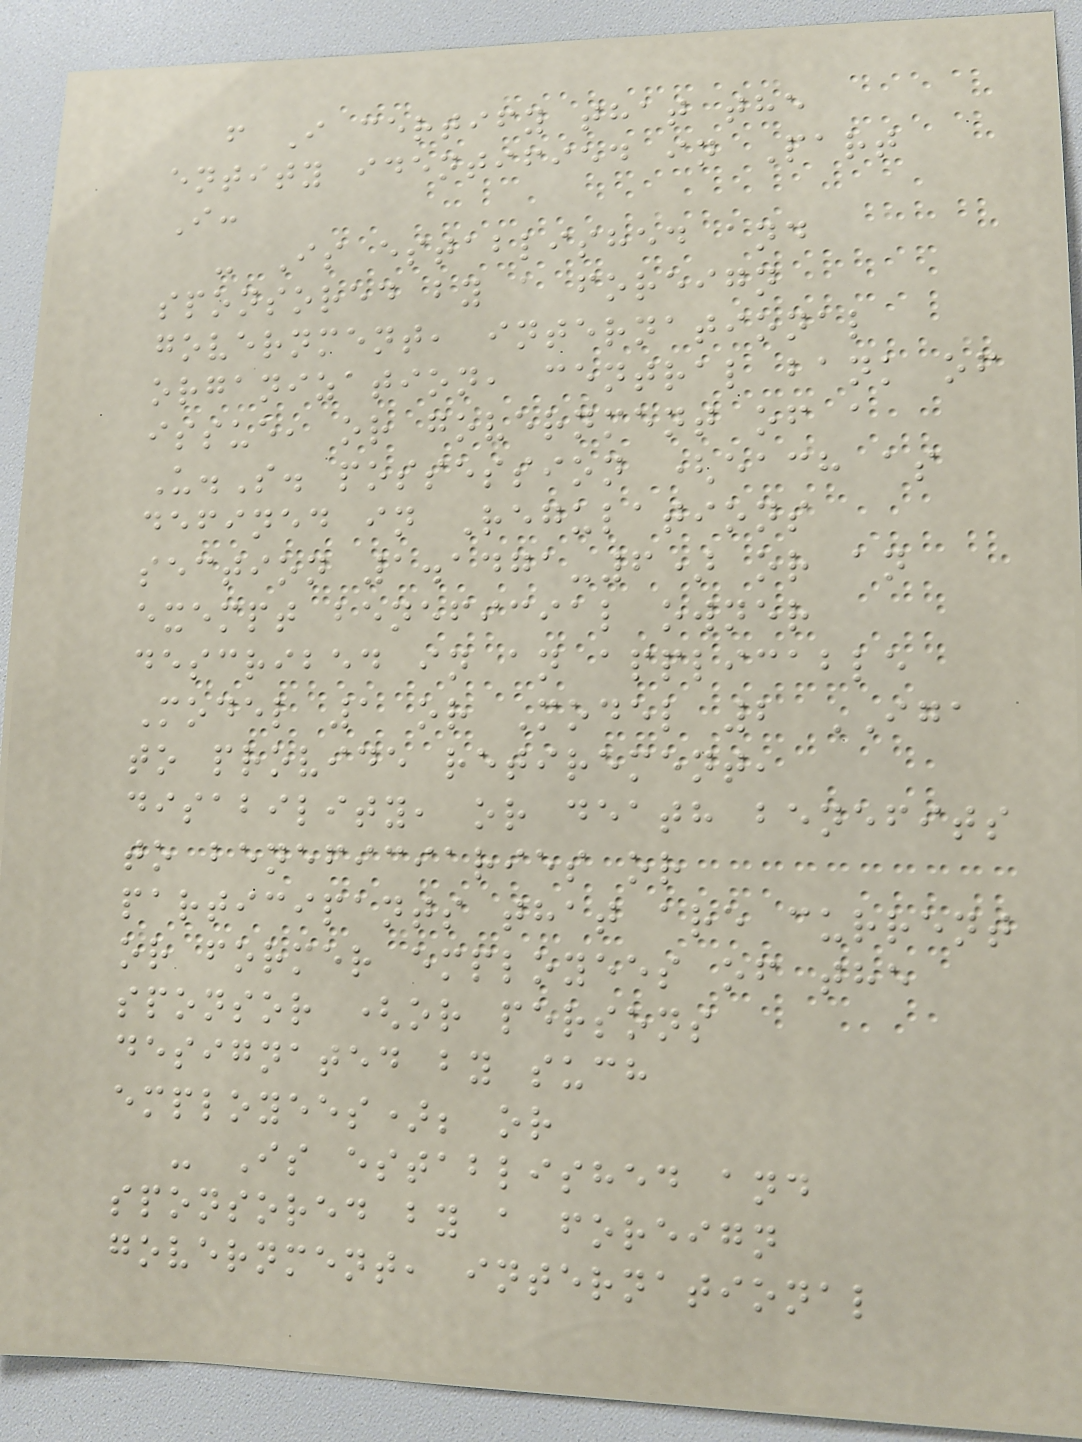f I certify that the
entity identified in Part
I:
- Is established and
sponsored by a foreign
government, international
organization, central bank of
issue, or government of a
U.S. possession (each as
defined in Regulations
section 1.1471-6) or an
exempt beneficial owner
described in an applicable
Model 1 or Model 2 IGA
to provide retirement,
disability, or death benefits
to beneficiaries or
participants that are current
or former employees of the
sponsor (or persons
designated by such
employees); or
- Is established and
sponsored by a foreign
government, international
